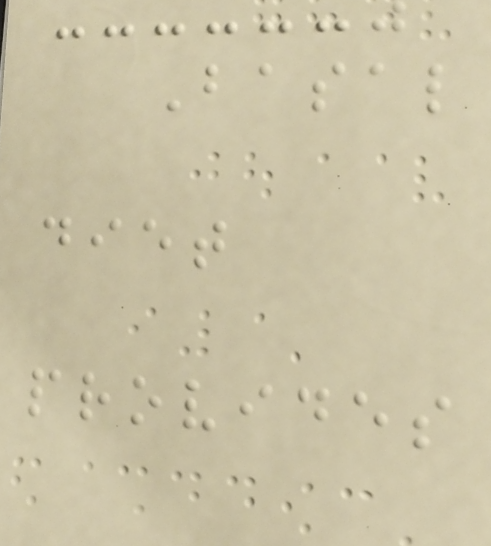Basal
diet
provides
